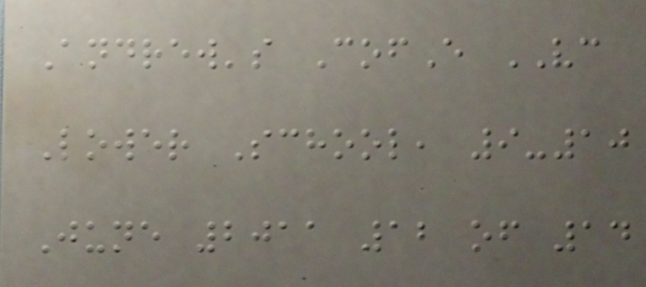Andrew's CofE VC
Lower School, 9-10
June 2011 12 of 14
